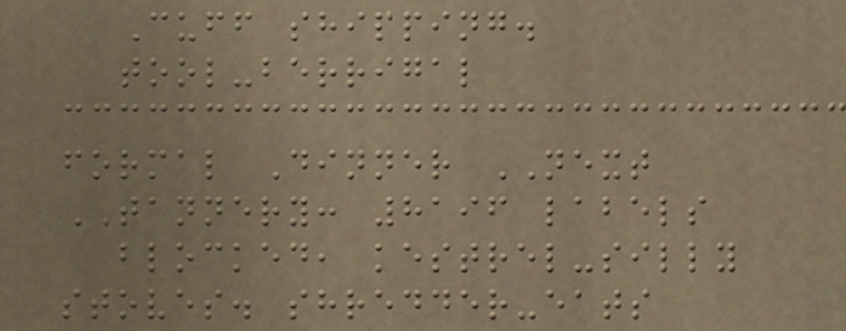Cuff shipping.
tool-berrigal
formal Dinner NEXT
TANNERY: 8196 labels
blocked, kestrel-silly
stoves. shredder-eats
